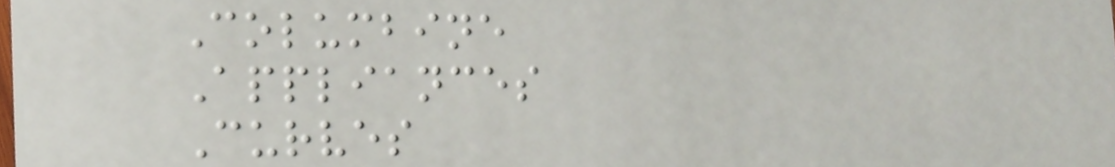Columbine
Appliances
Curves
